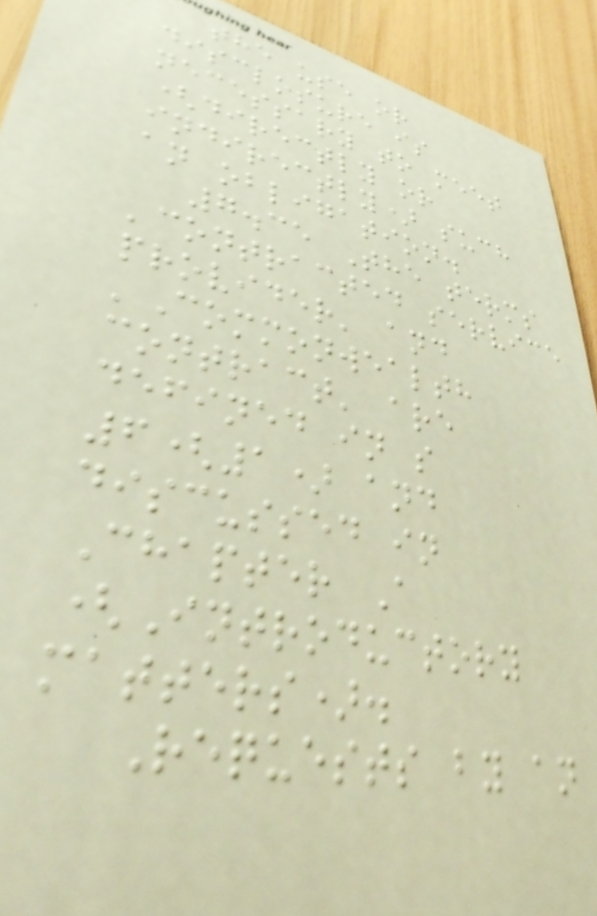the use or
disclosure is
necessary to meet
(directly or
indirectly) such
an obligation.
7.35 The terms
'contracted service
provider' and
'Commonwealth
contract' are
defined in s
6(1) and
discussed in
Chapter A
(Introductory
matters).
Requests by an
